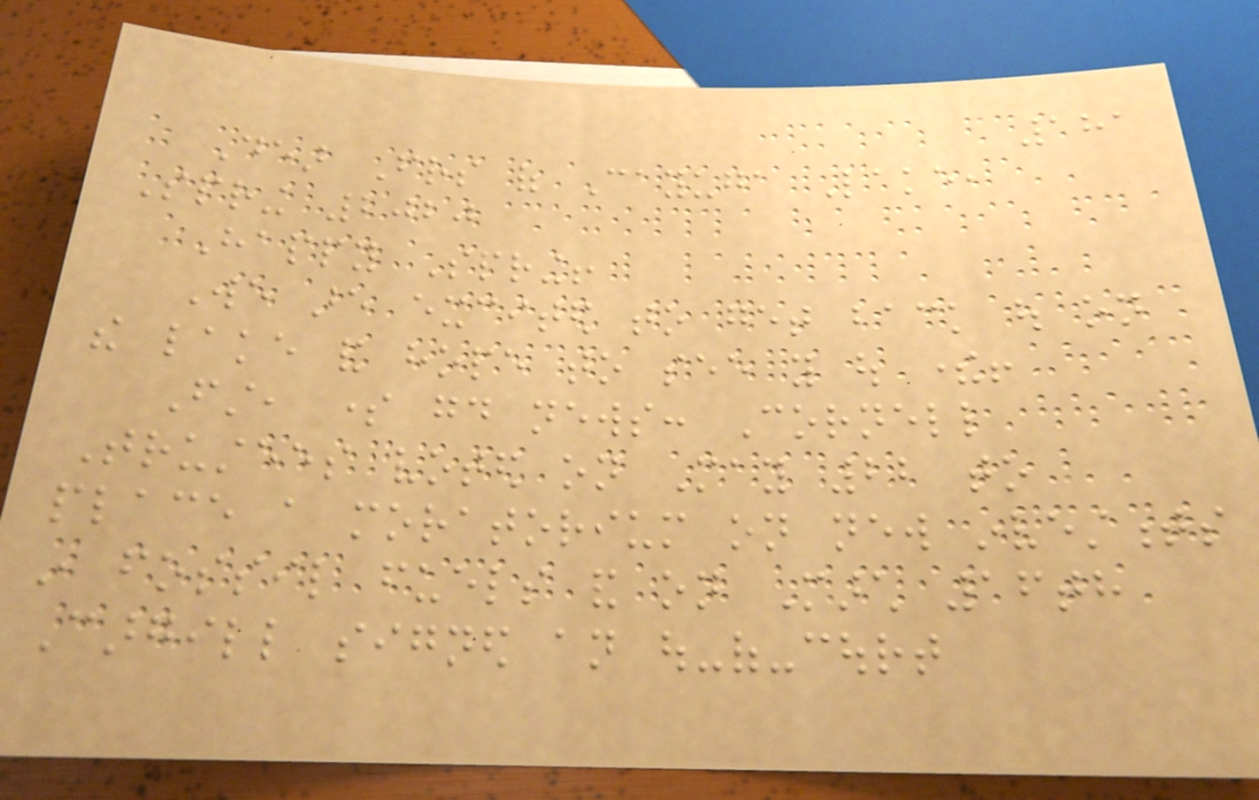181
Dear Friends of Cayuga Lake,
Spring 2020
Happy Spring!
We are excited to get back out on
the lake and hope to see you out there!
First, some good news: Cornell
Trustees voted on May 22 to
place a moratorium on new investments
in fossil fuels and on March 16th
Cargill signed an out-of-court
